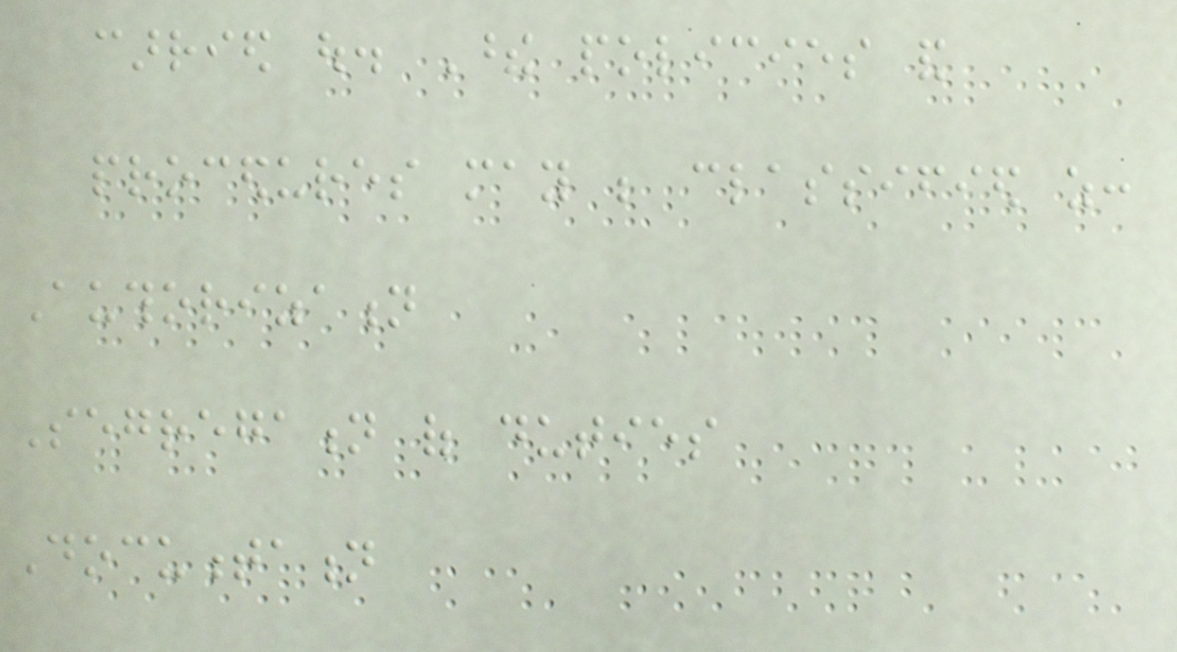carried out. These policies and
procedures may be classified as:
Authorization
Segregation of duties
Documentation
